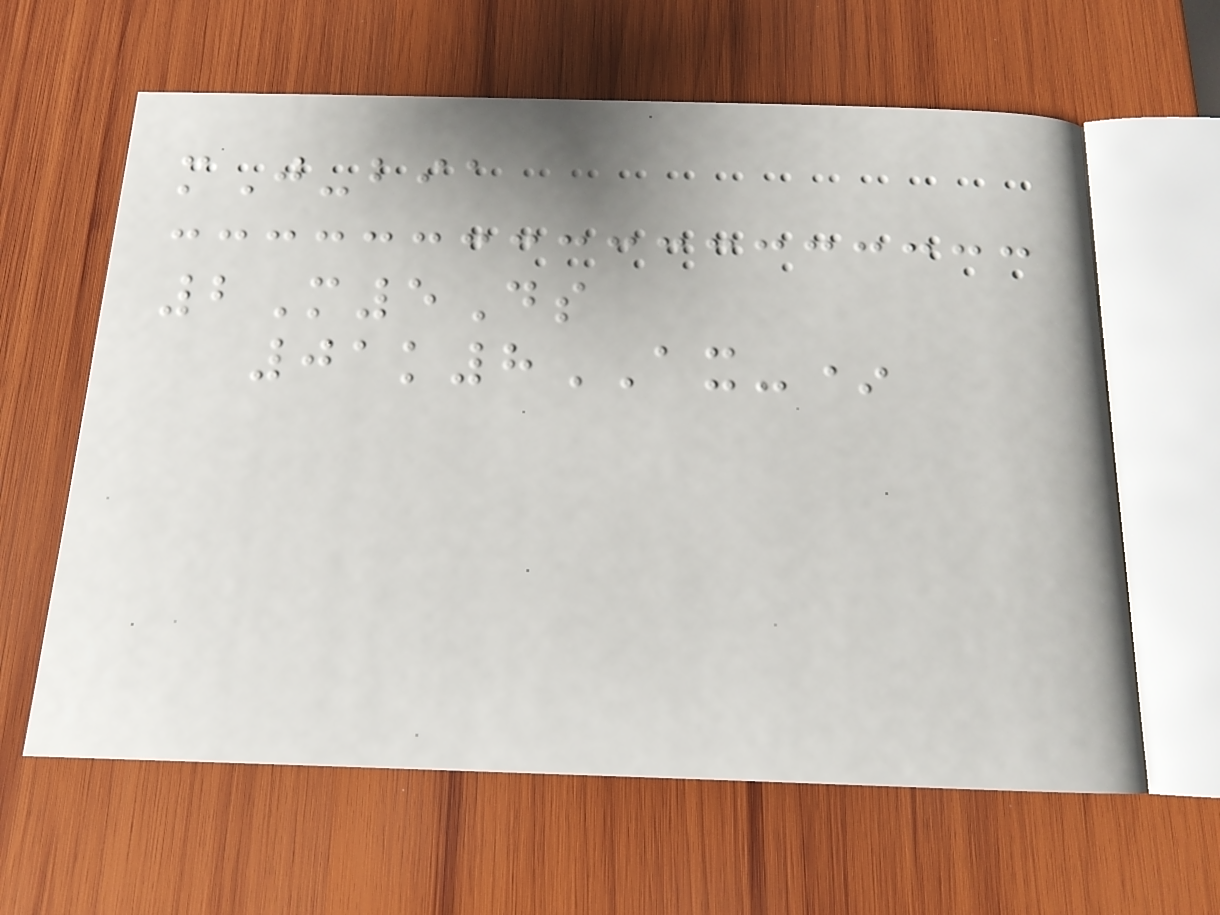mJ-bia
2M5Ds
01k8AX-*
